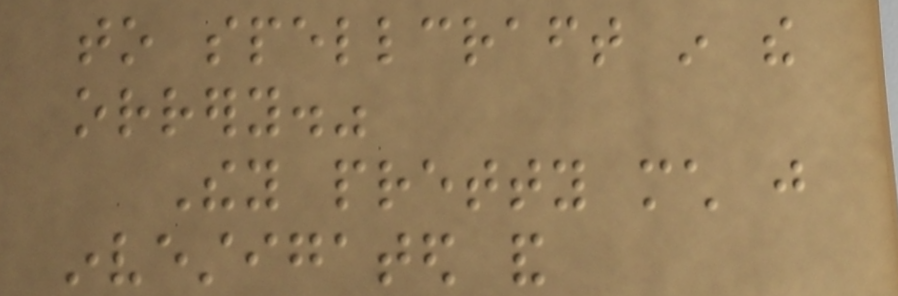to spellcraft in the
orrery."
They pretty much just
investigated and
